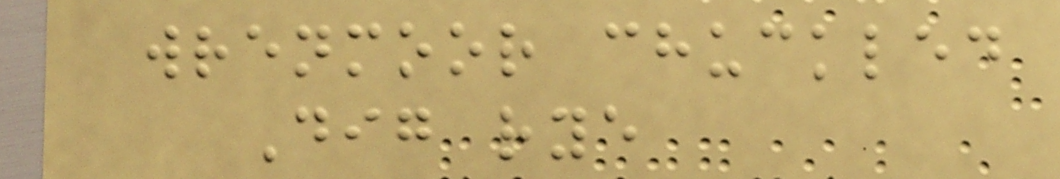wrenmoor chuckled
Dig rye
